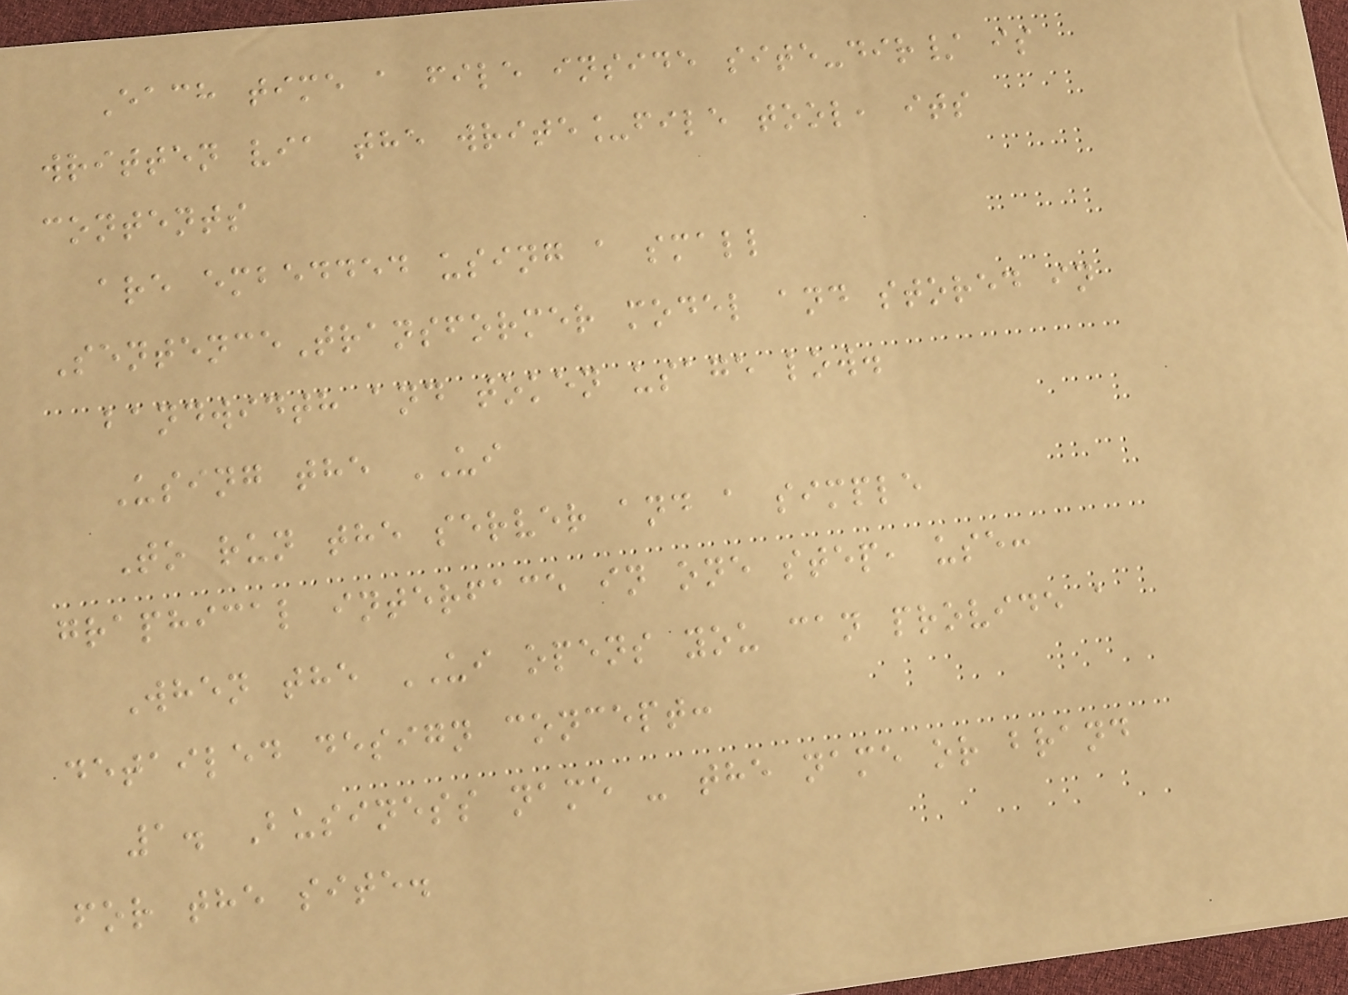Each time a file inside site-dir/ is
written via the write_file tool, its
contents
are embedded using a small
SentenceTransformer model and stored in
bandwidth and token usage low.
Using the UI
To run the server and a simple
graphical interface in one step, use:
When the UI opens you can provide a
detailed design concept:
1. Business name - the name or brand
for the site.
